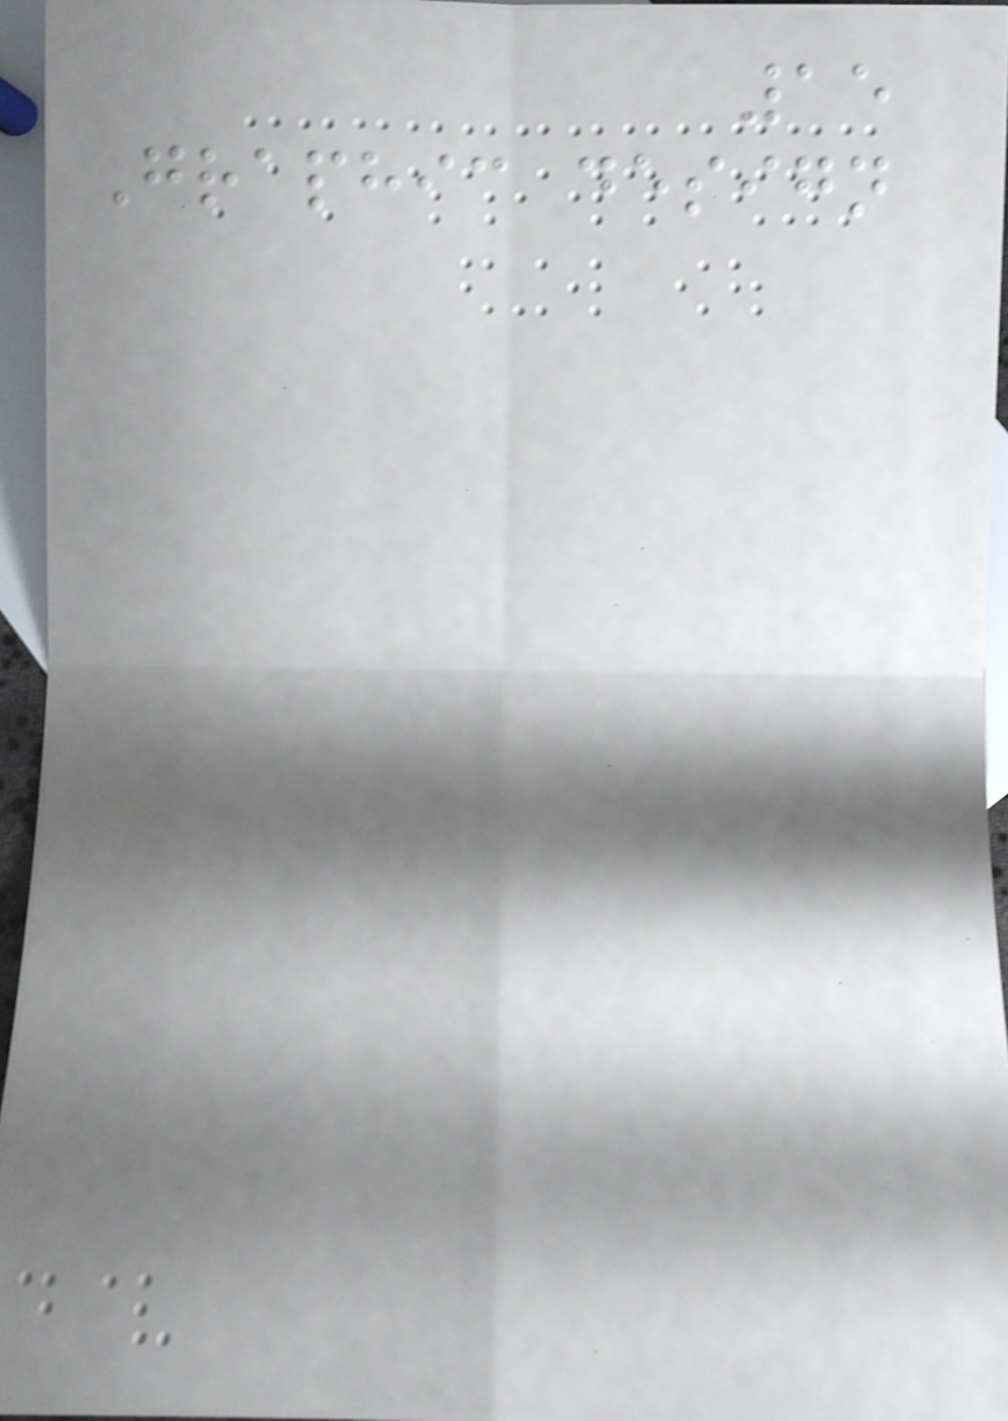15
Graphic design
